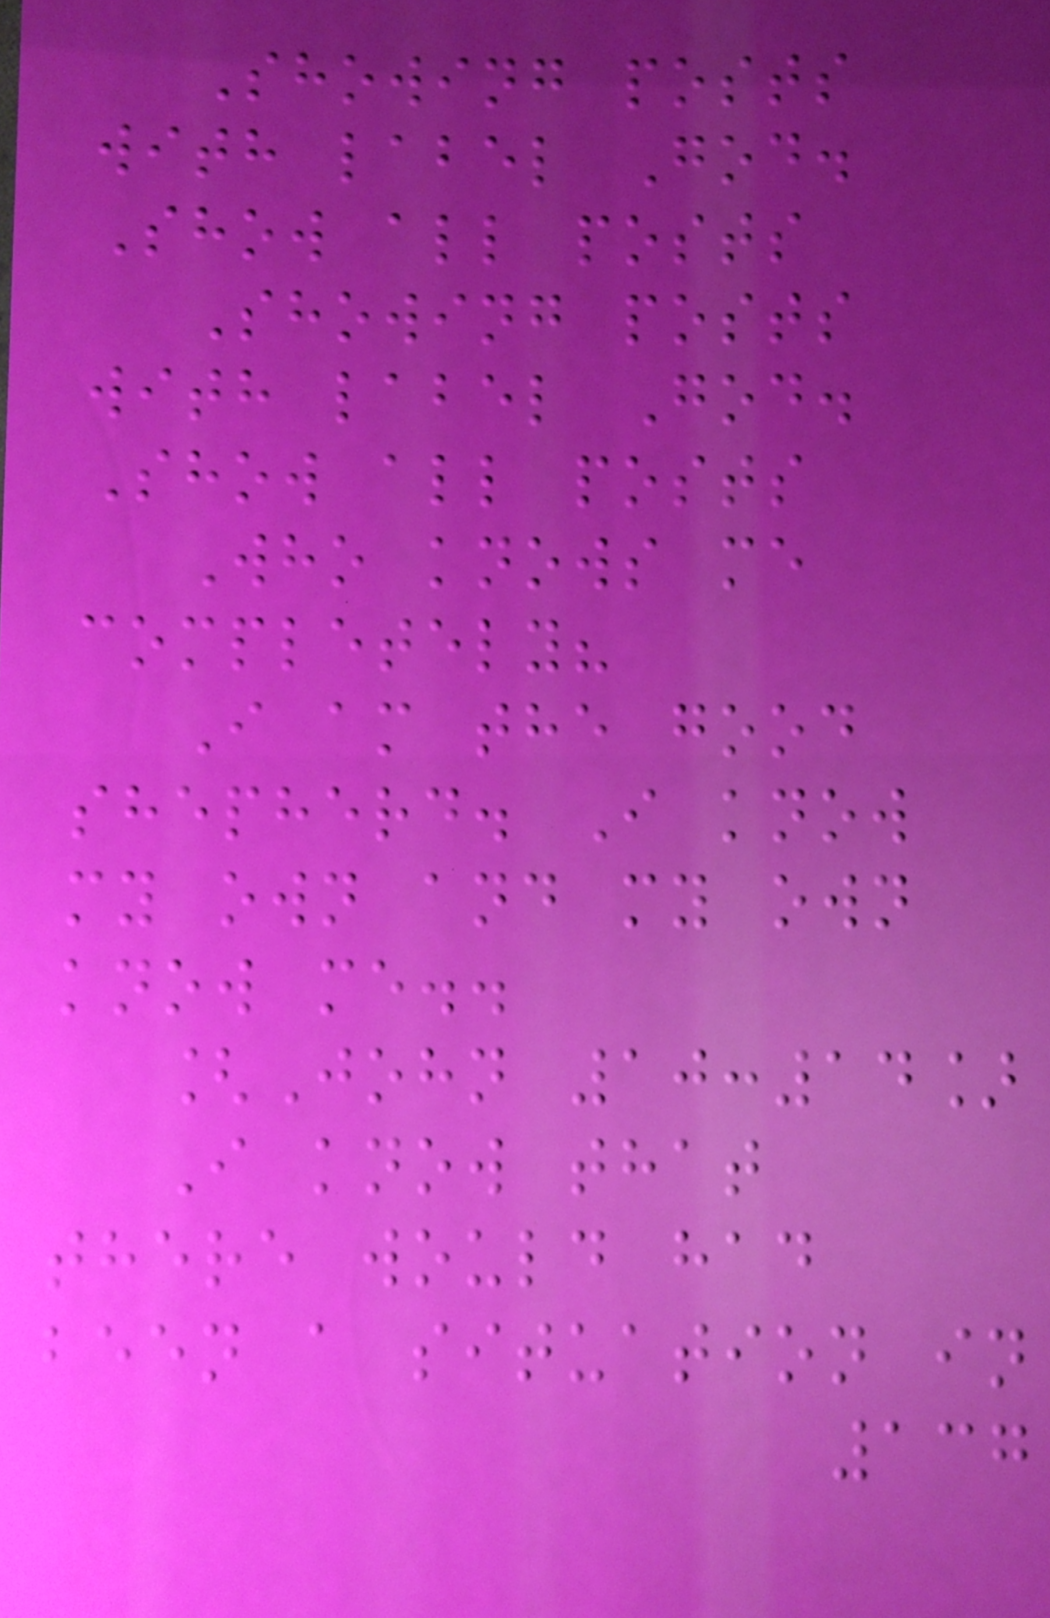Showing posts
with label God.
Show all posts
Showing posts
with label God.
Show all posts
Who knows me
completely?
I am the good
shepherd. I know
my own and my own
know me..
[John 10:14]
I know that
there would had
been a situation in
137
